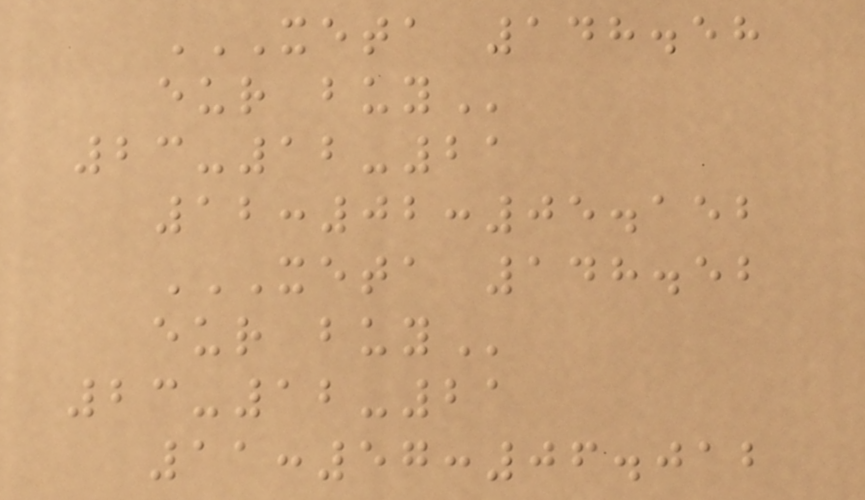XETA 148.58
EUR BUY
23-12-21
12:02:05.152
XETA 148.52
EUR BUY
23-12-21
11:57:06.012
